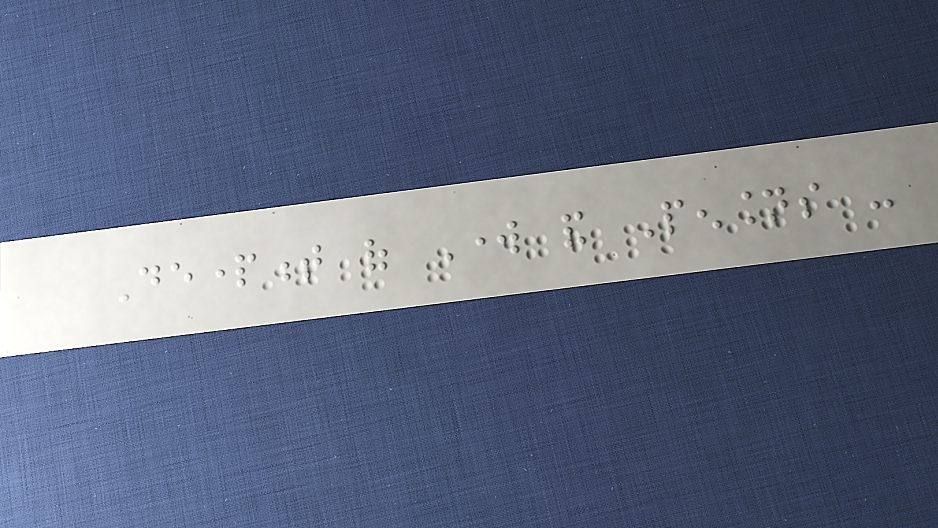Department of Work and Pensions -
